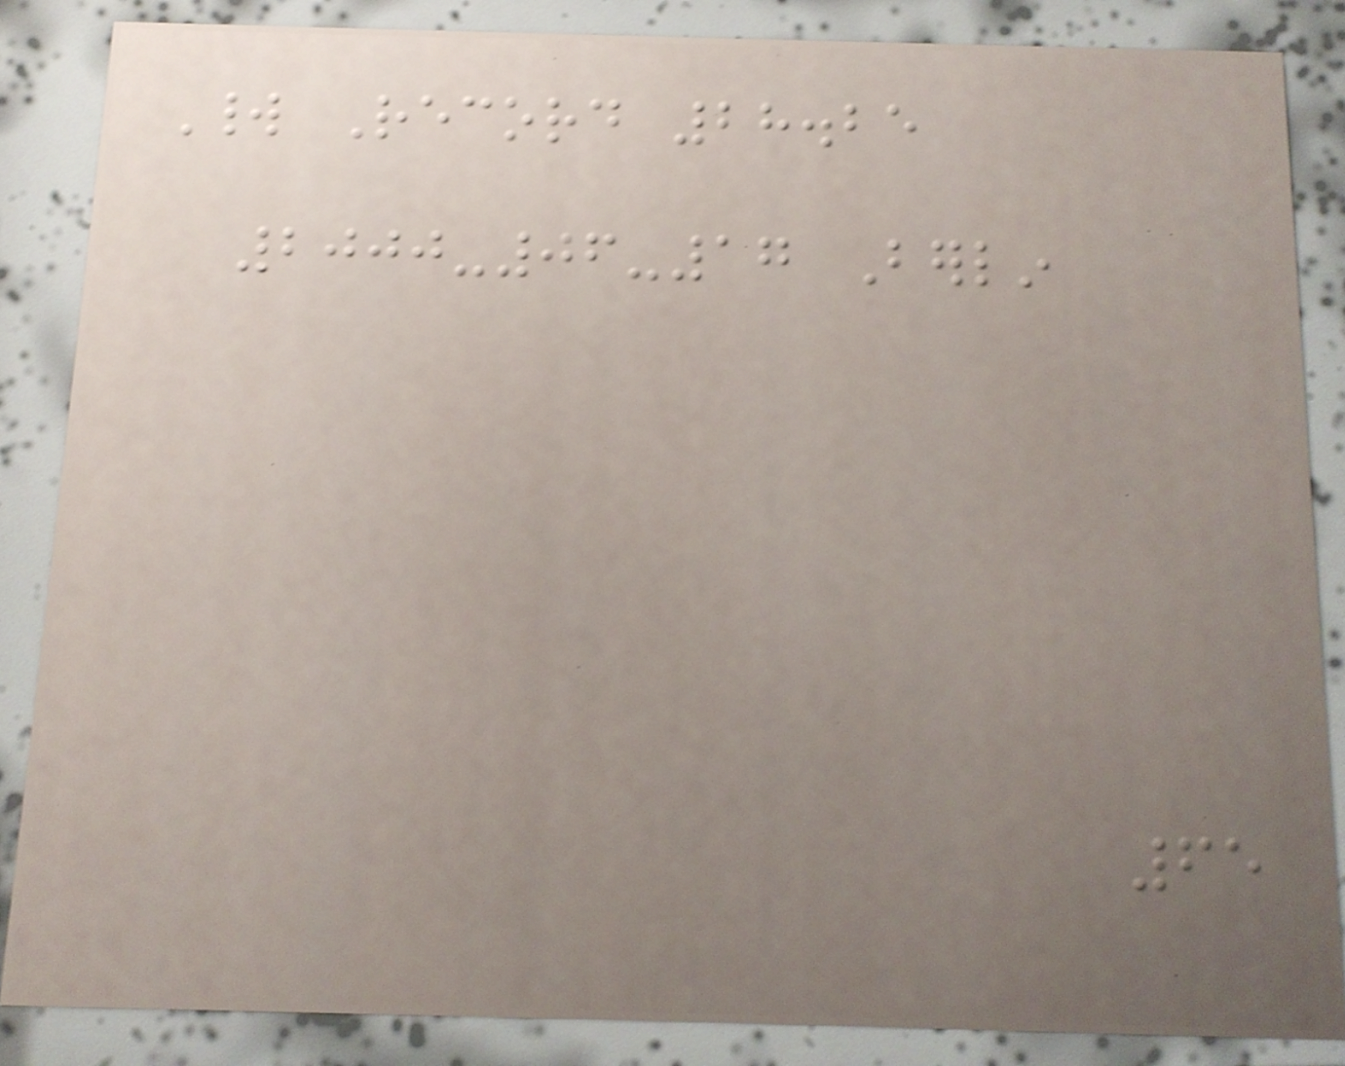World Record 28.25
2000-06-17 Berlin
65
